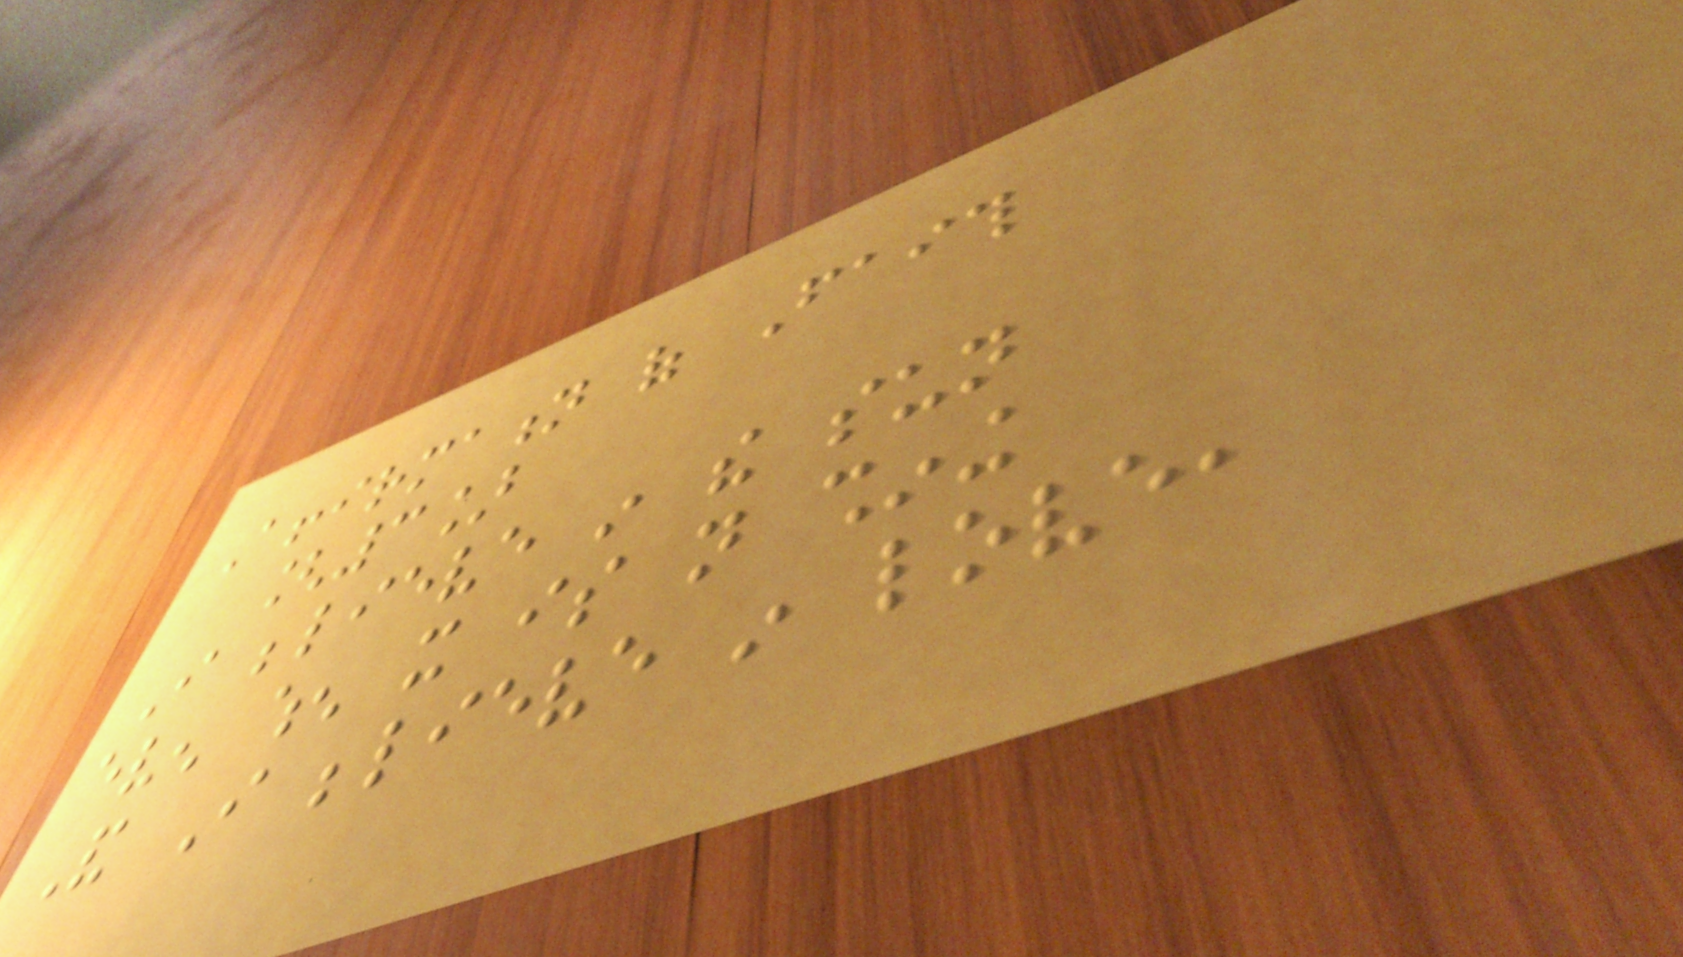Affirmation of Faith
[3]
I believe in the sun
even when it is not shining
And I believe in love,
